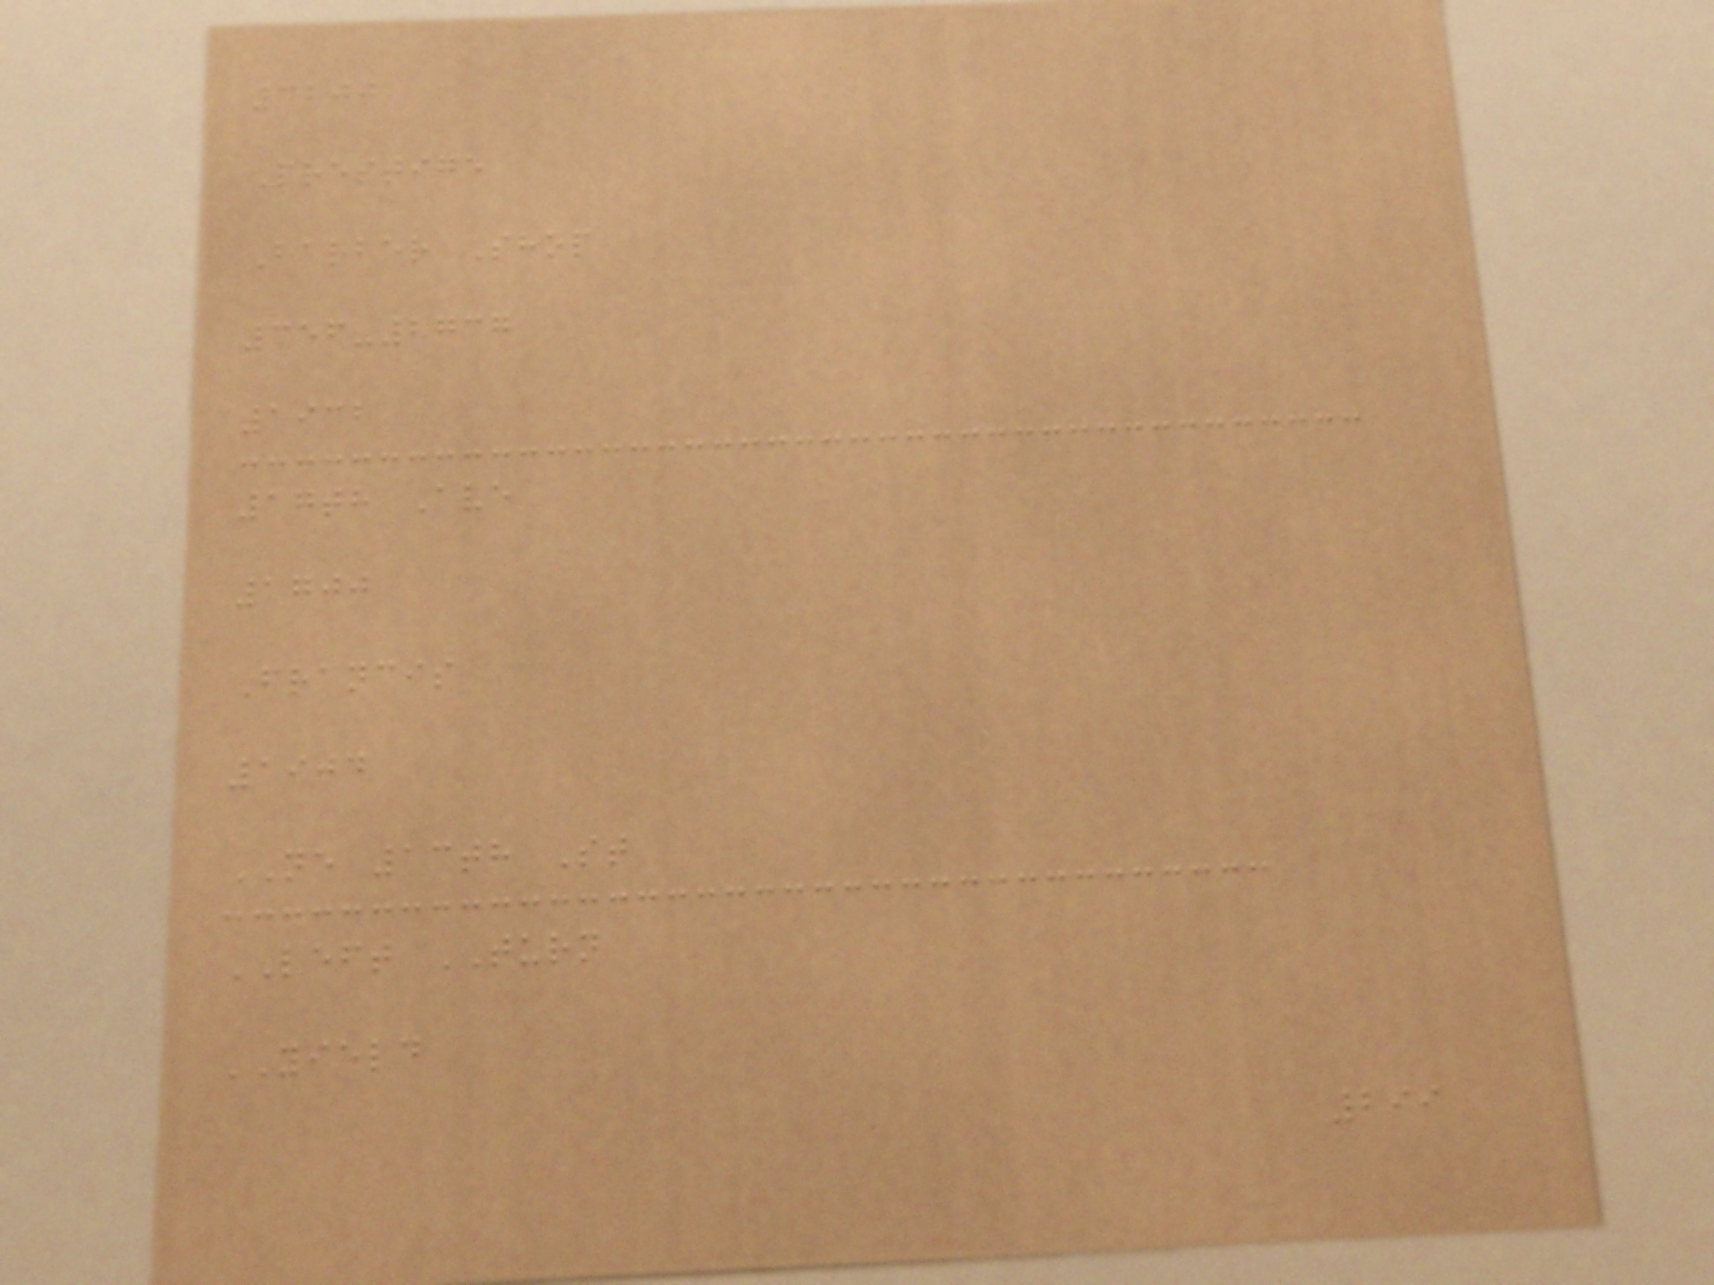3200
Prestige
Barber Shop
356-2737
1932
17th Ave
1700
Francis
1904
NE 13th St
LEFT TURN
YIELD
299
